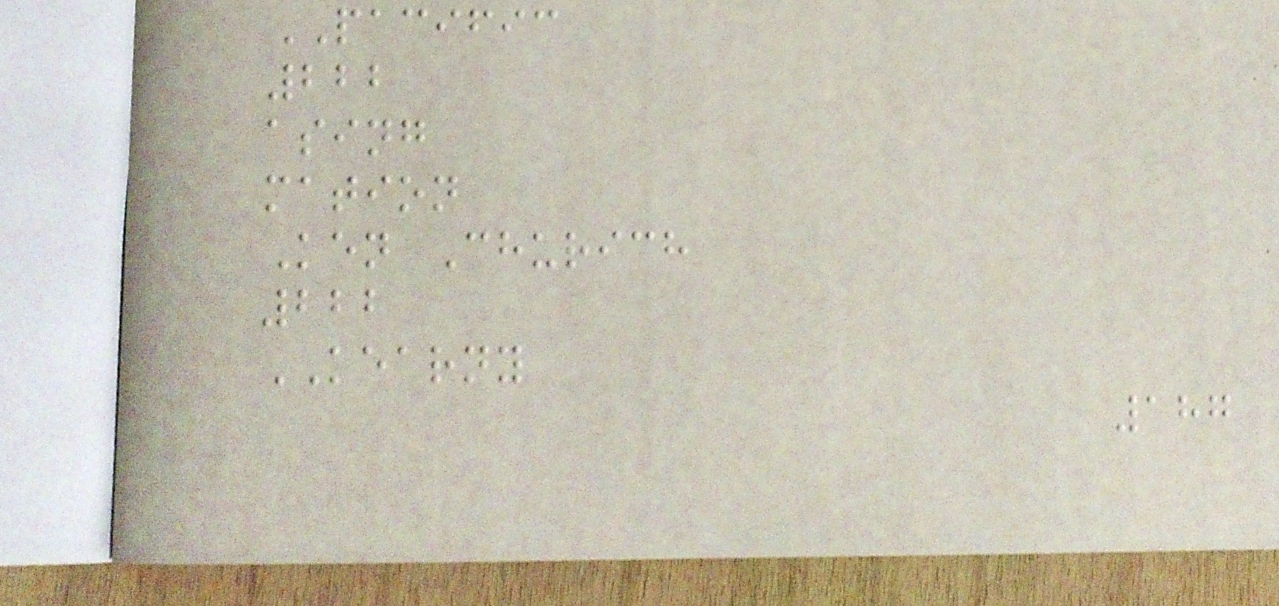PACIFIC
222
asing
mation
Ken Churich
222
KEARNY
187
